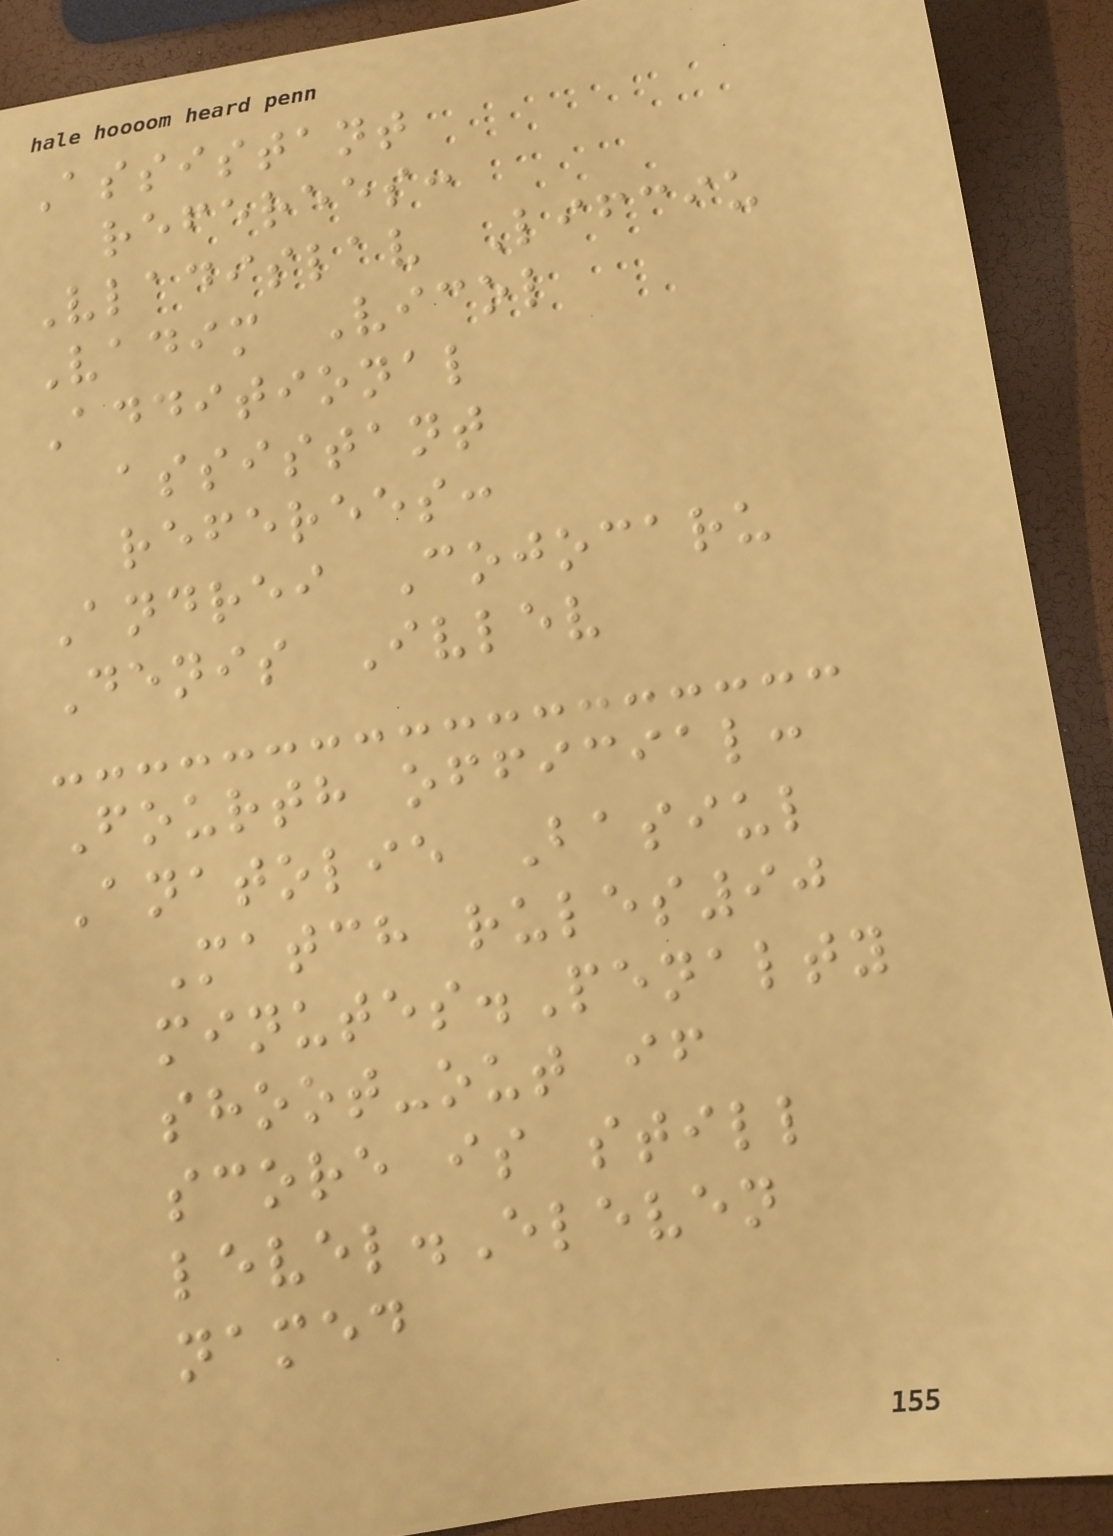Assistant
referees:
Vladislav Lifciu
Vadim Vicol
Additional
assistant
referees:
Andrei Cojocaru
Denis Ivlev
Fourth official:
Anatolie Basiul
Match rules90
minutes.Penalty
shoot-out if
score is still
level.Eleven
named
